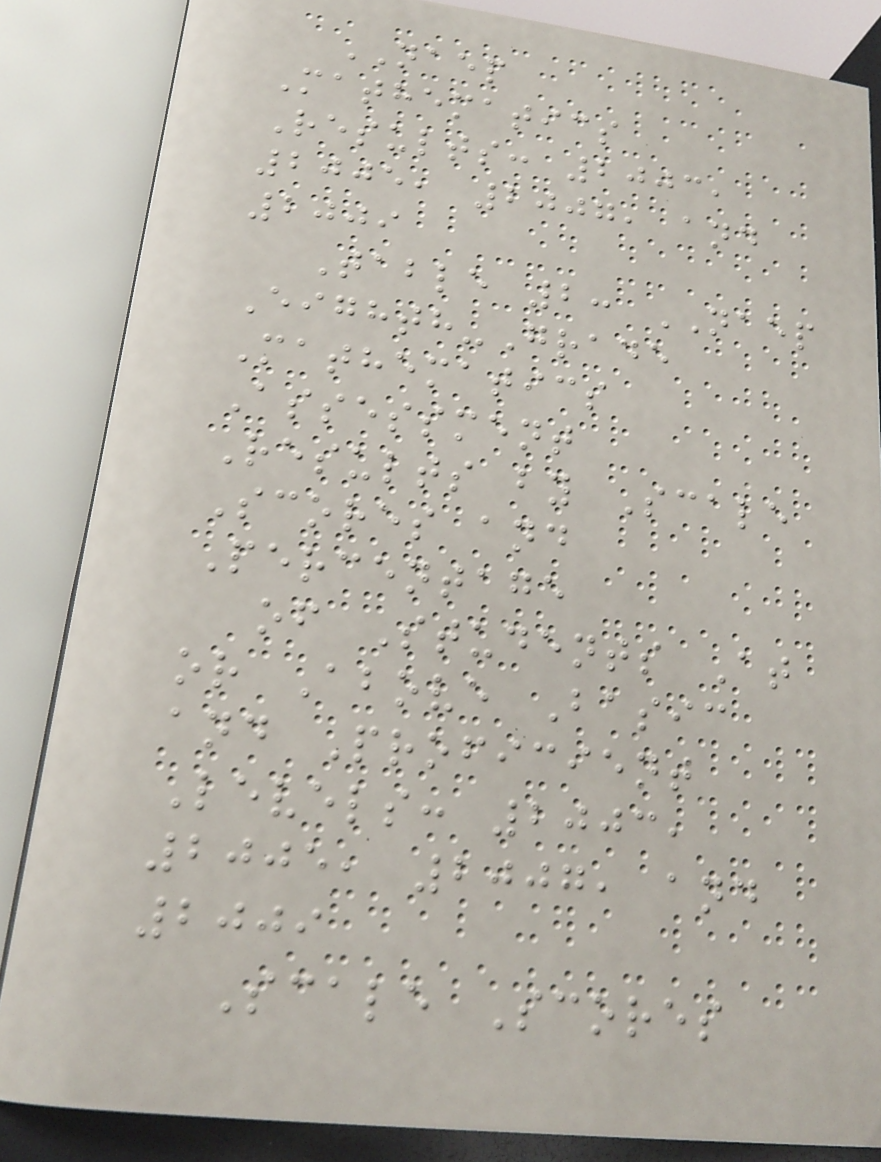NAEP
Mathematics
Results: 2003,
2005, 2007, and
2009
Table 2: NAEP
Eighth-Grade
Mathematics
Assessment
Results by Scale
Scores and
Percentage
of Students At
or Above Basic
and Proficient
Levels: 2003,
2005, 2007, and
2009
Scale Scores
